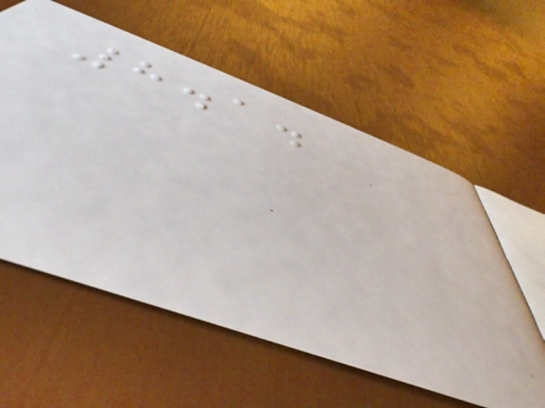8.1.
